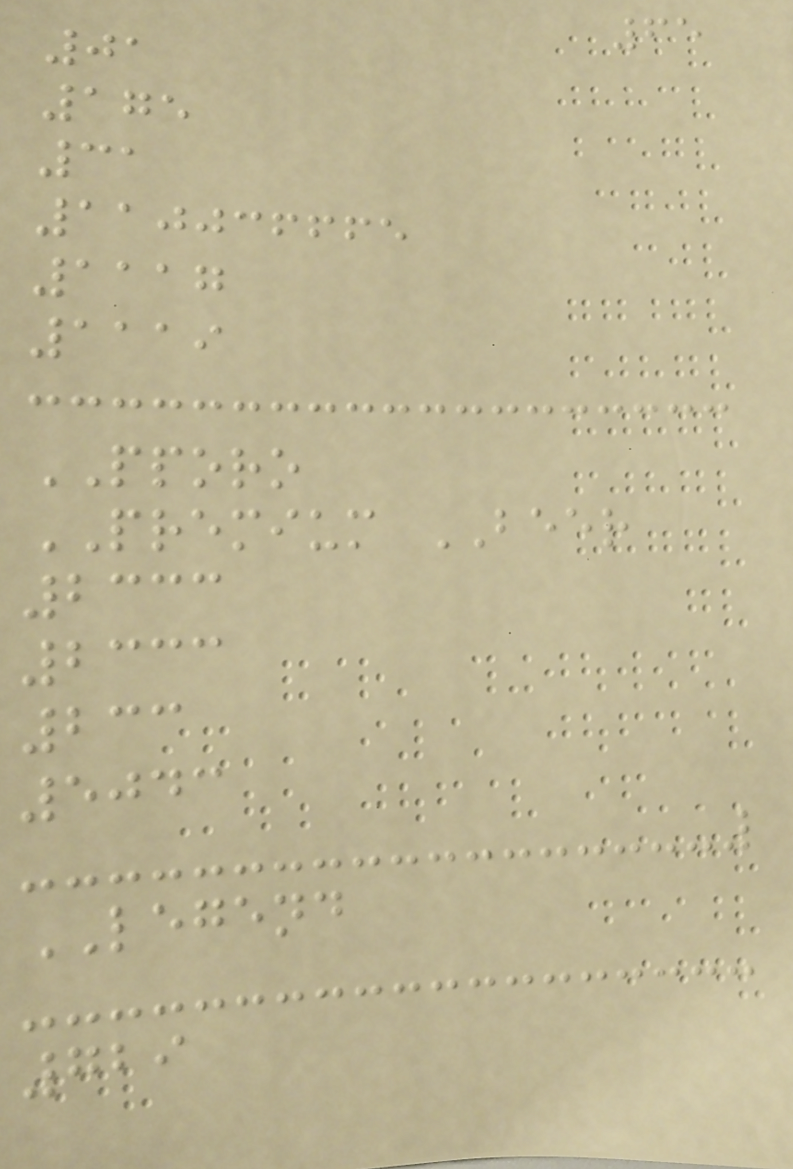65
01
175
31
110036665
1117
1119
PPORO
PREMIUM BEER
2333
2333
233
5043
LEGEND
729
